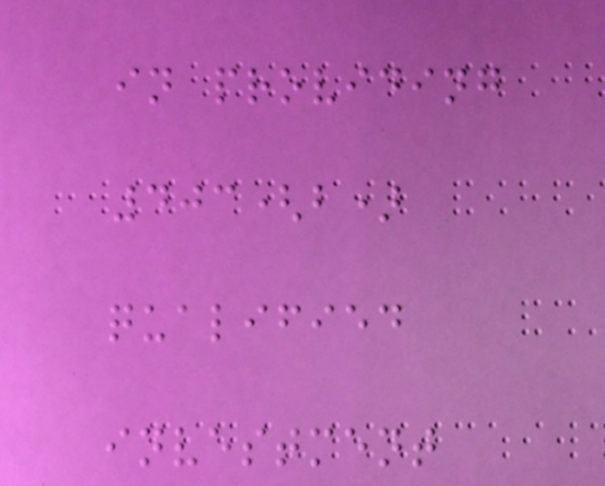in providing
403(b)
qualified
investment
